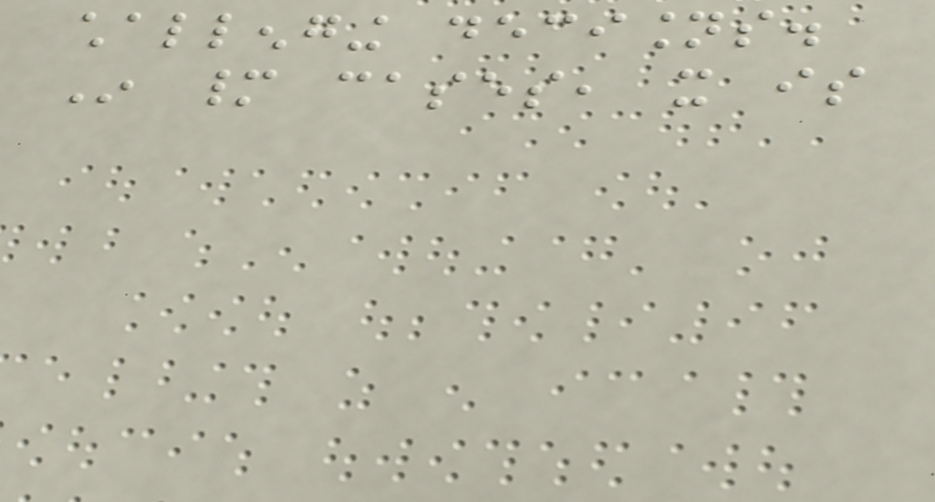challenging decisions.
In many cases, it is
